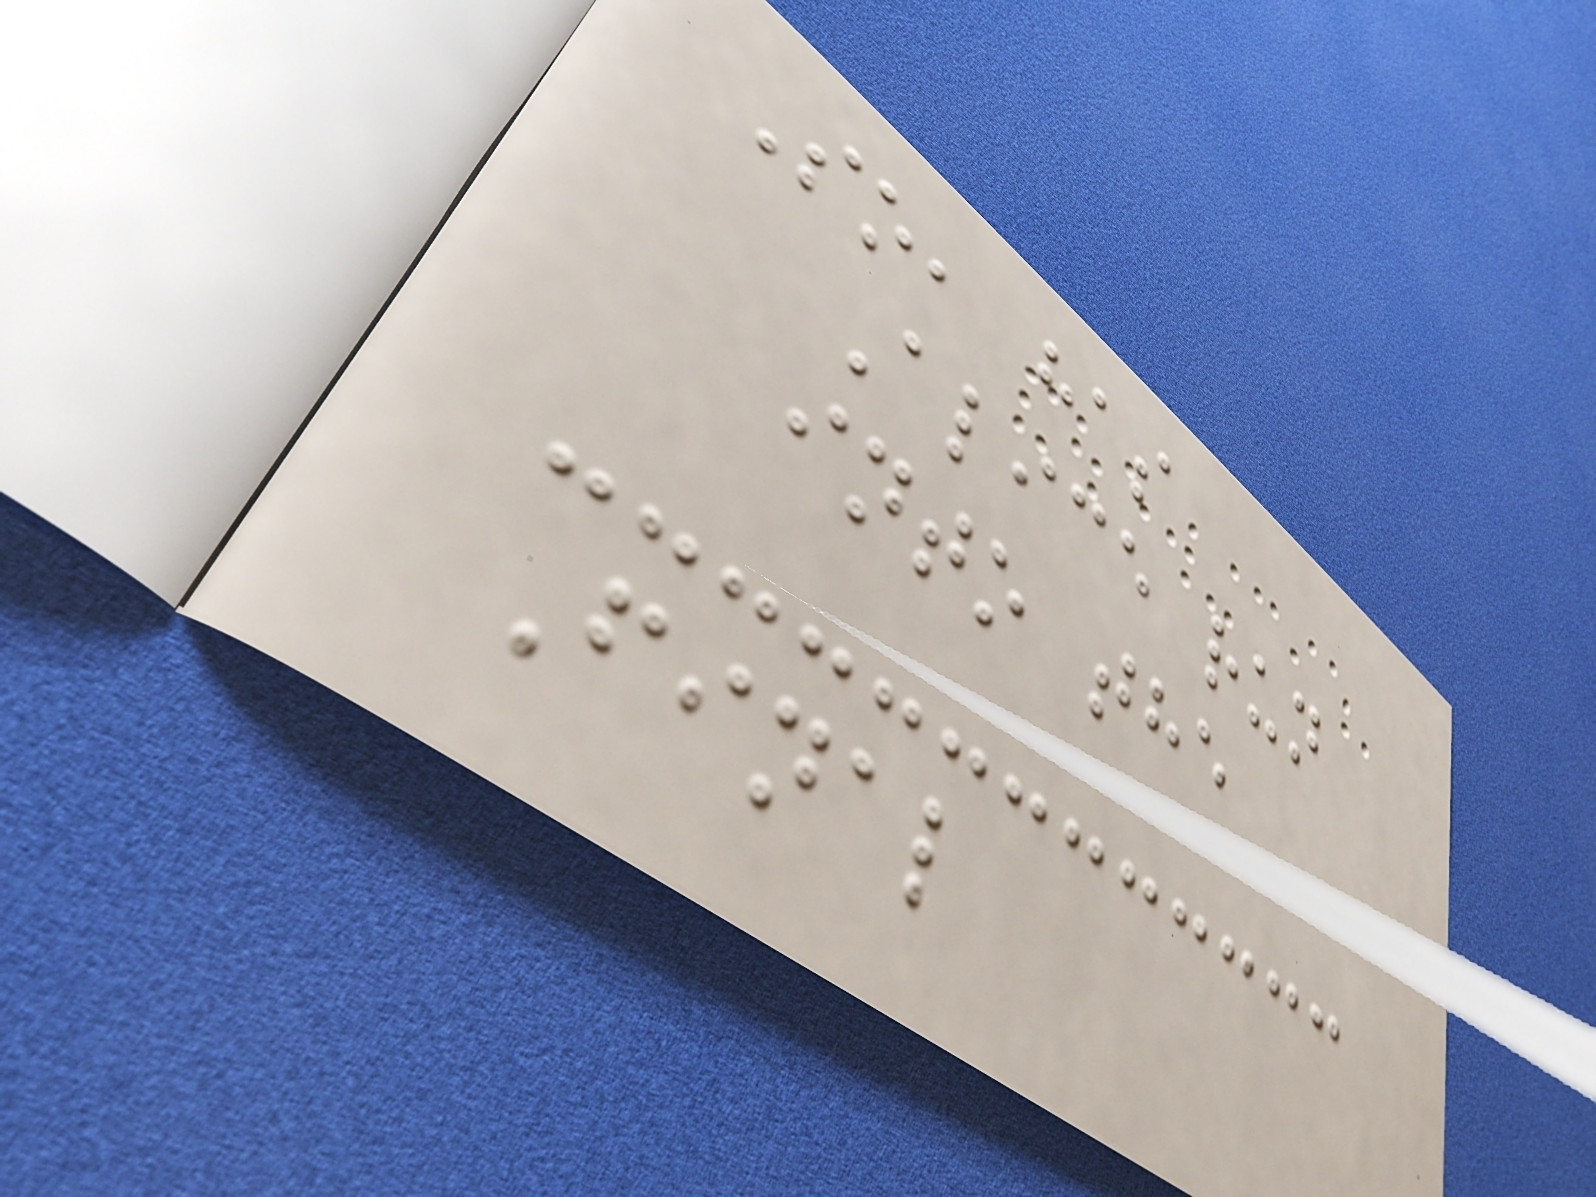So, has
Alice run
into the
Final
